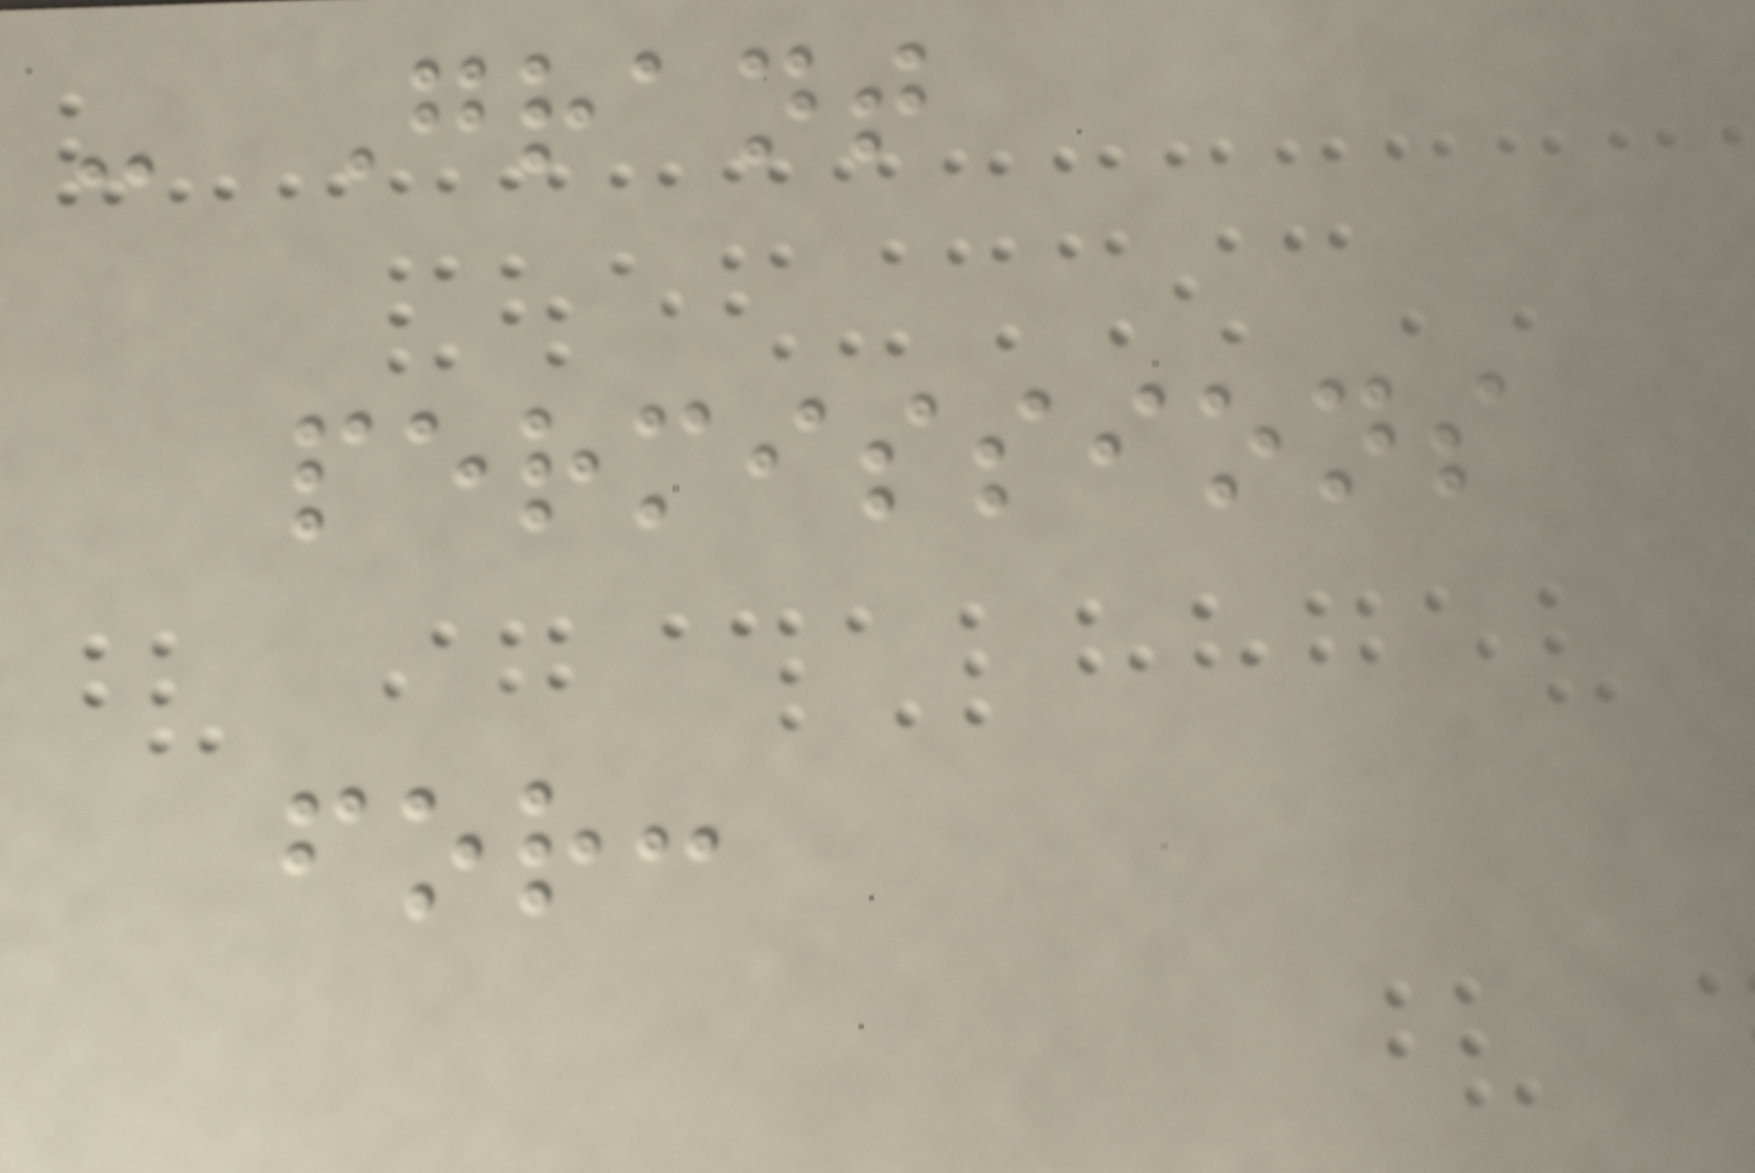- Grant
permissions
for:
